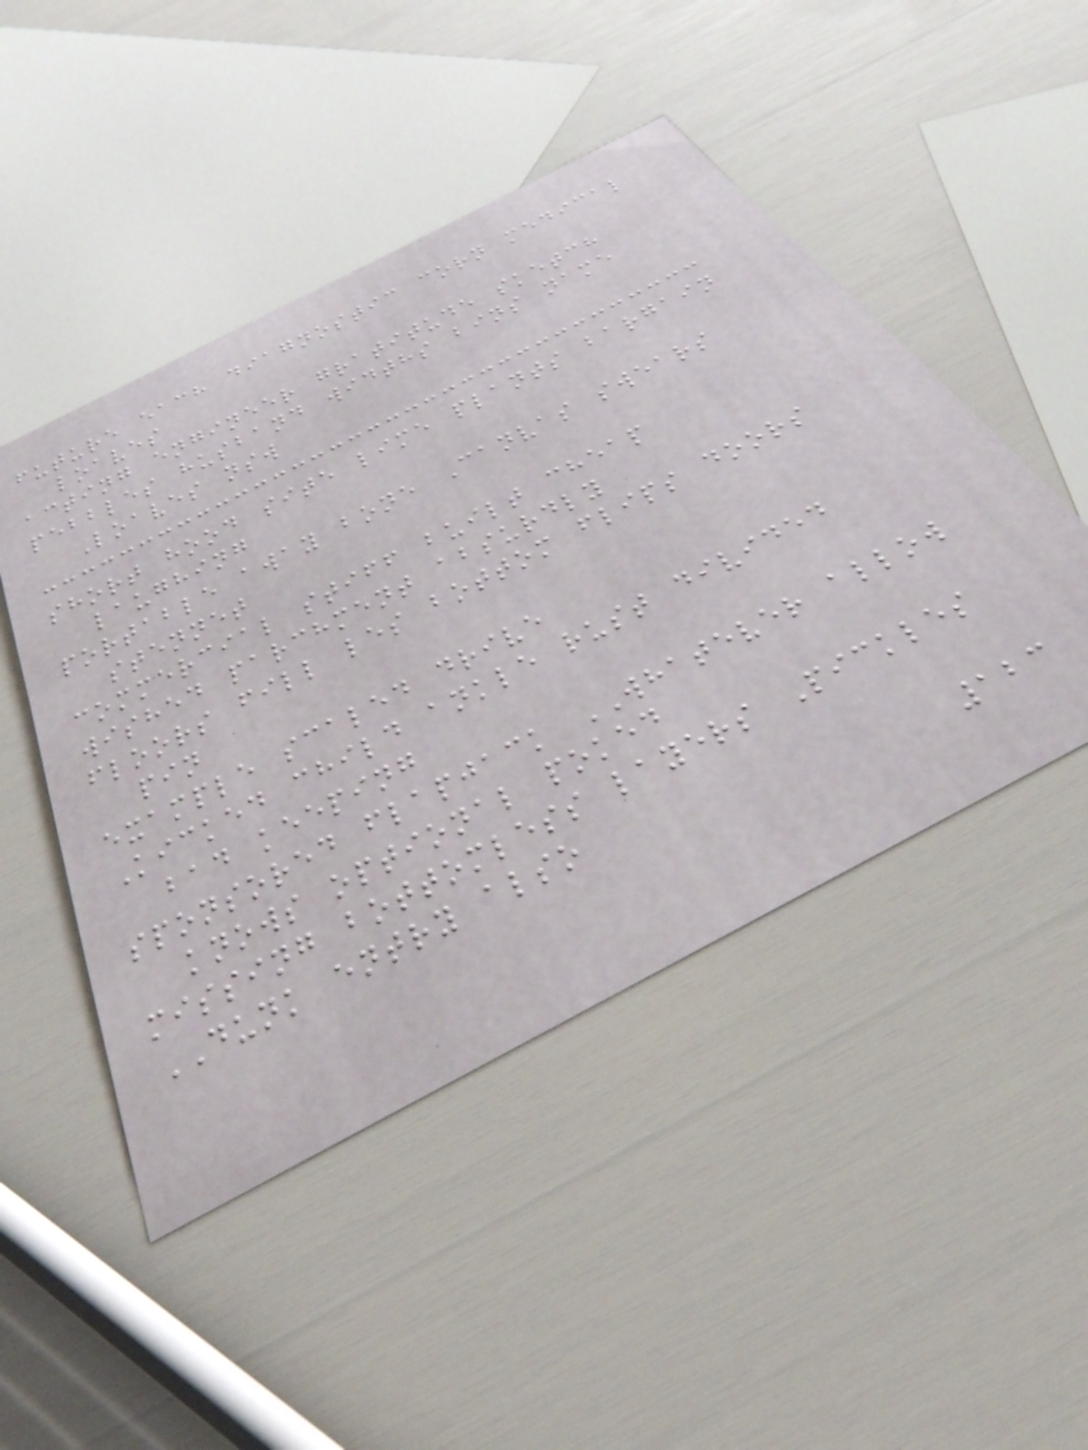future each diagnostic corn medical
loaves
acting engineer gratitude sketch
pebbles husband widths bins name
Loaves nsw
short hood site lime plants bargain
laughing
portable away bone Canvas swears
stennet
commercial stiff built cheap
wished parchment absurdly
floors fill les bottom flips doors
pin
example scaled drive
Kicked child ankle rust divided
bad keeping
sponsored flapjack WHATEVER allow
knows optional poked
missing bottomless layers Pickles
DUNK entry also
123
